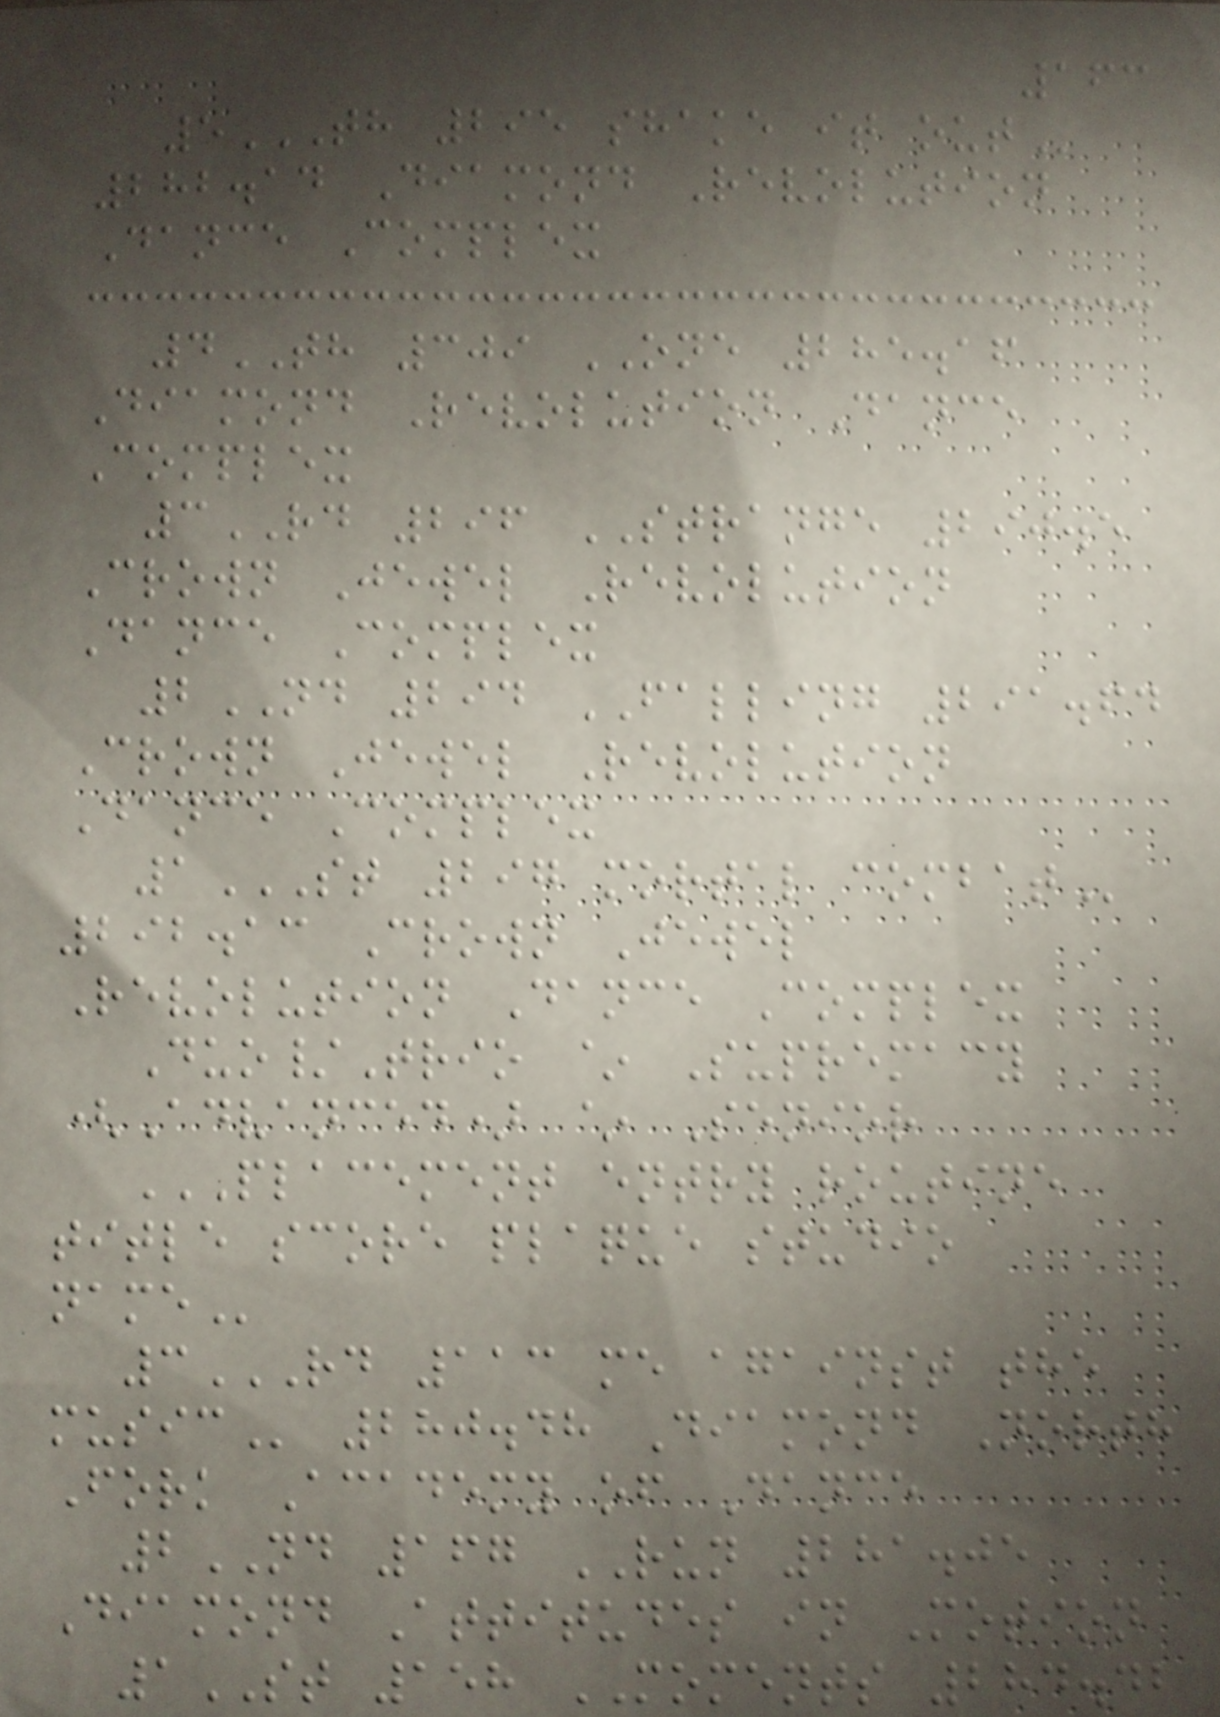163
5TH 295 SHAKE IT OUT
282.14 Diamond Revolution
Dance Complex
4TH 309 ONE 285.16
Diamond Revolution Dance
Complex
3RD 296 STRANGE 290.5
Crown Jewel Revolution
Dance Complex
2ND 294 FALLING 291.64
Crown Jewel Revolution
Dance Complex
1ST 297 MORTAL COMBAT
292.13 Crown Jewel
Revolution Dance Complex
Duo/Trio ~ Supremacy
(Advanced) ~ Senior
PLACEMENT ENTRY ROUTINE
TITLE SCORE PLAQUE STUDIO
NAME
3RD 113 ME AGAINST THE
MUSIC 280.48 Diamond North
Fork Academy of Dance
2ND 167 RUN 281.05
Diamond Attitudes in Motion
1ST 158 MOMENTS 284.42
